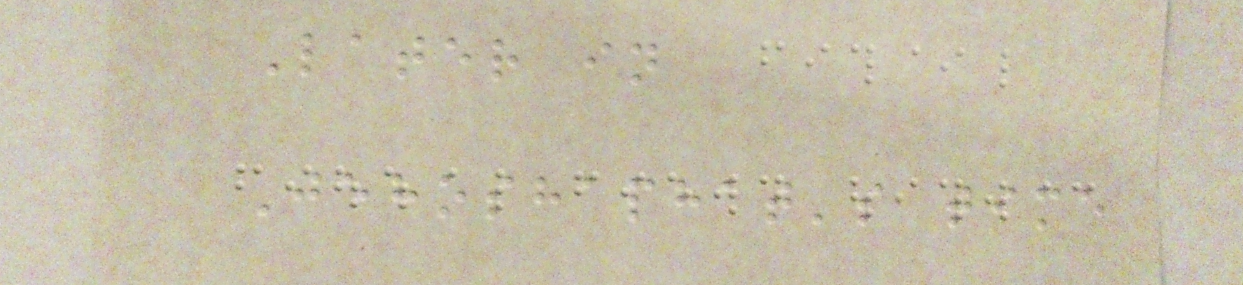Later in
Jehoshaphat's time
